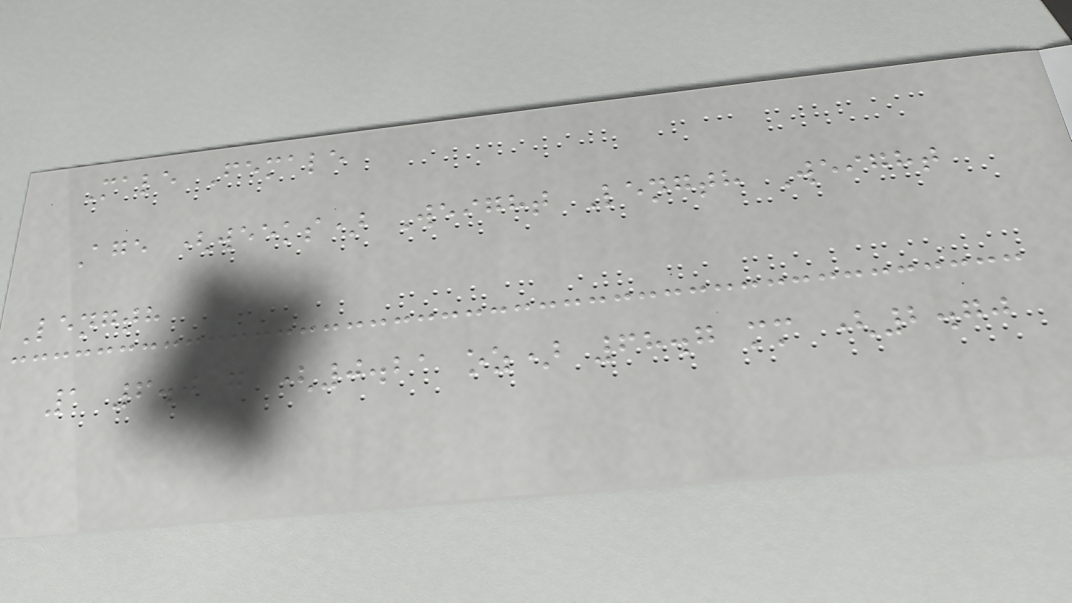Male Female
Age (weeks) Weight Length Weight
Length
1 6.0 g (0.21 oz) 68.7 mm (2.70
